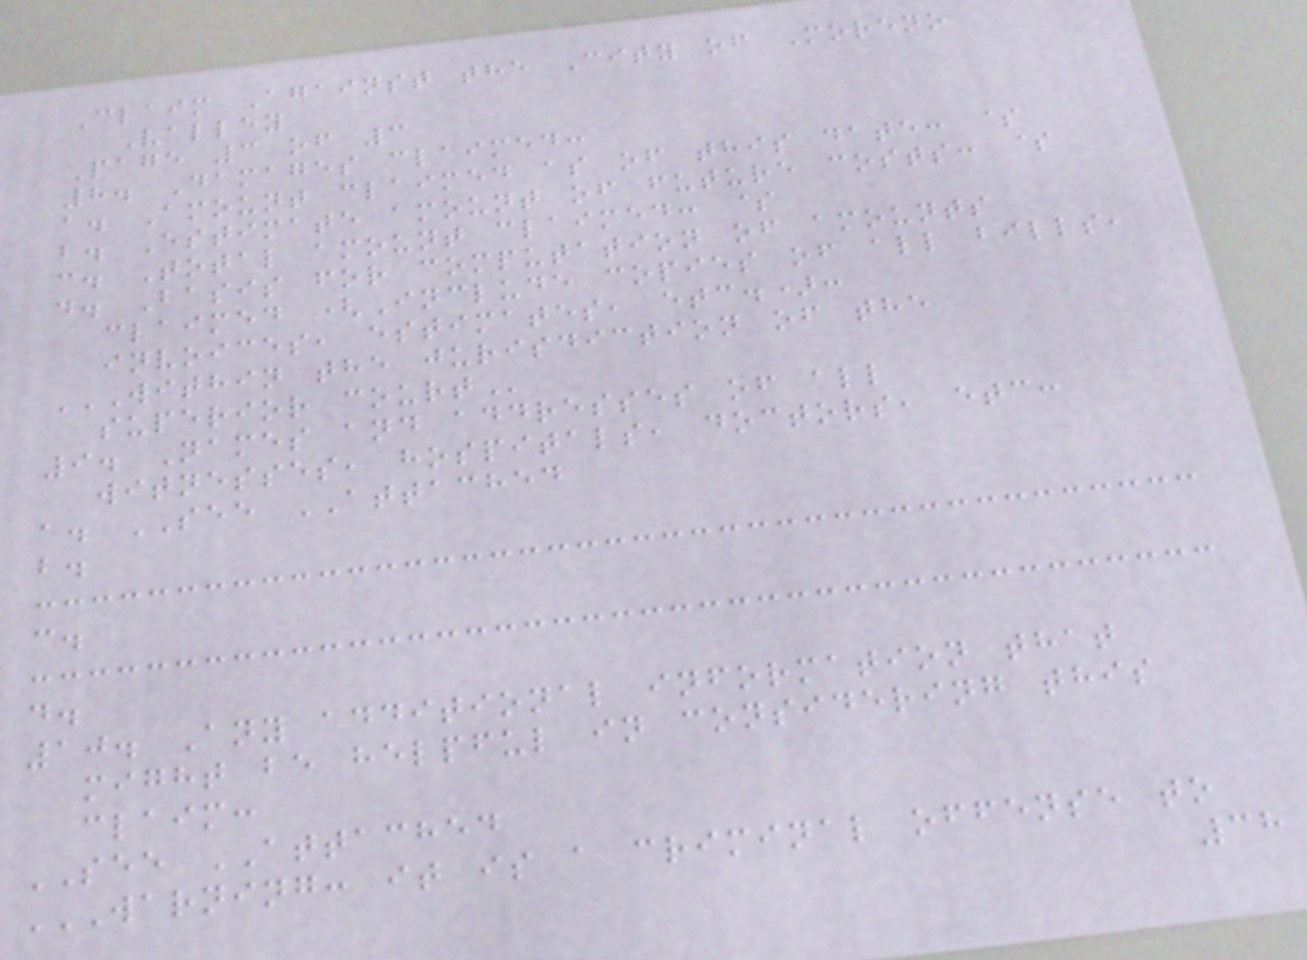Claim Against the City of Moreno
Valley
Page 3 of 3
8. Damages claimed:
a. Amount claimed as of this date: $
b. Estimate amount of future costs: $
c. Total amount claimed: $
d. Basis for computation of amounts
claimed (Include copies of all bills,
invoices, estimates, etc.):
WITHIN THE JURISDICTION OF THE
SUPERIOR COURT
9. Names and addresses of all
witnesses, hospitals, doctors, etc:
a. SEE ATTACHED
b.
c.
d.
10. Any additional information that
might be helpful in considering this
claim:
SEE ATTACHED
WARNING: IT IS A CRIMINAL OFFENSE TO
38
